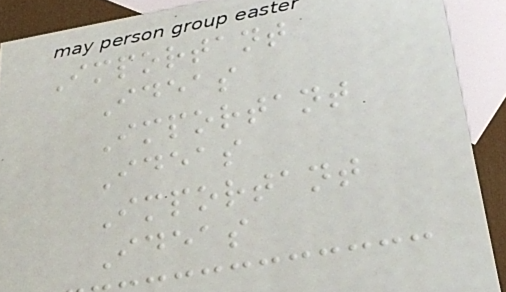Important
Ideas
Important
Ideas
Important
Ideas
